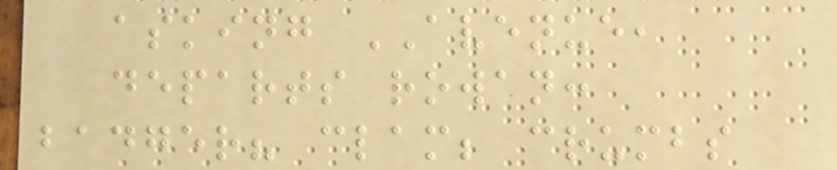asking AVENUE,
departs rowan:
badger? clam; crumbs
